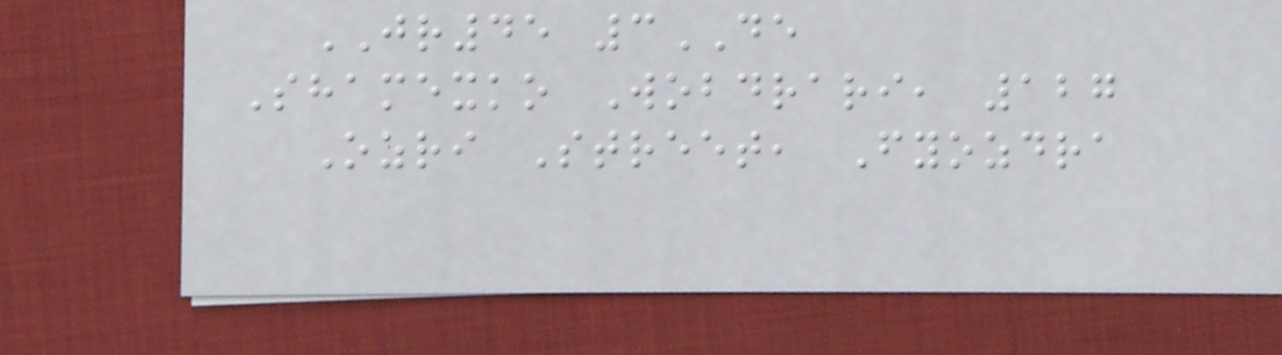JR45 3DE
Shamexko Wobdrari, 127
Ozri Street, Fyozdra
